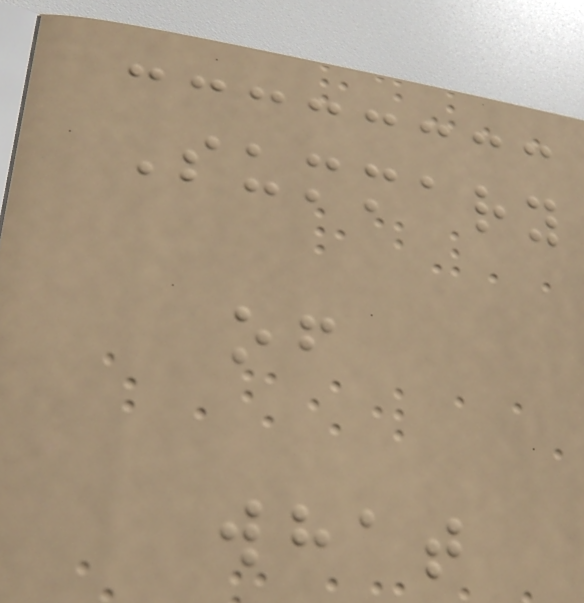Summary
of
what
